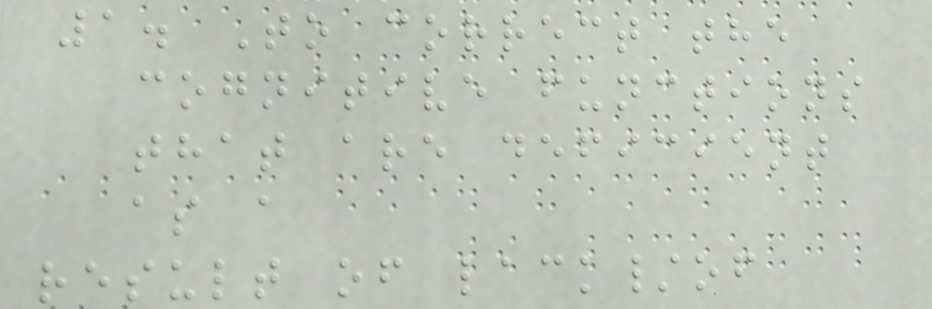1. To correct the
cognitive functions
that are deficient
as a
result of lack/of
